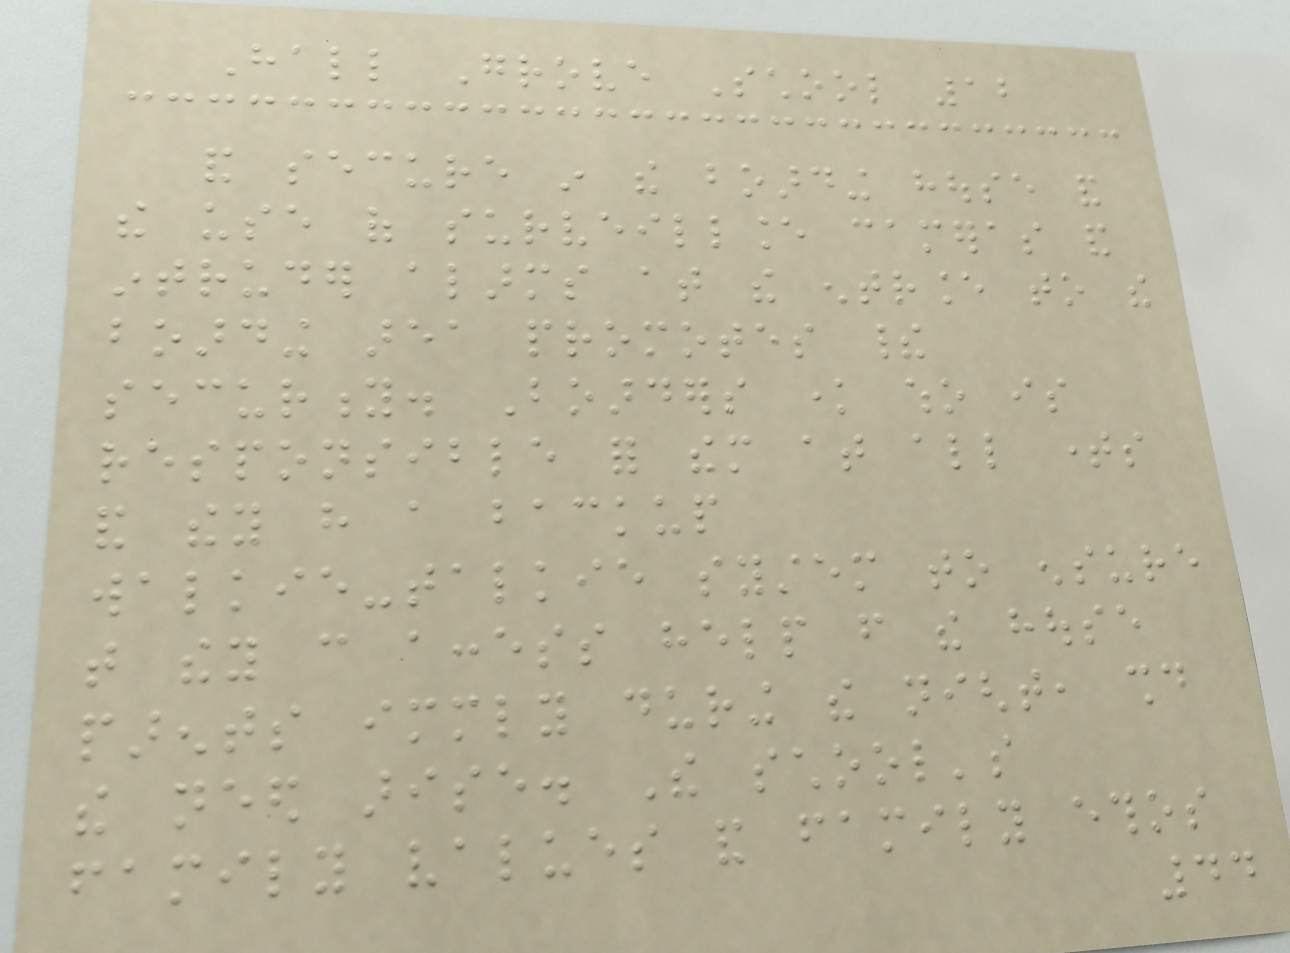Hall Grove School 12
and secure in the boarding house and
the use of surveillance cameras and
intruder alarms at the entrance to the
boarding area promotes their
security. Boarders know who is
responsible for them at all times
and they have a backup
walkie-talkie system to ensure
that they can access help from the house
parents immediately during the night, should
the need arise. The school's
family values and family ethos
44
